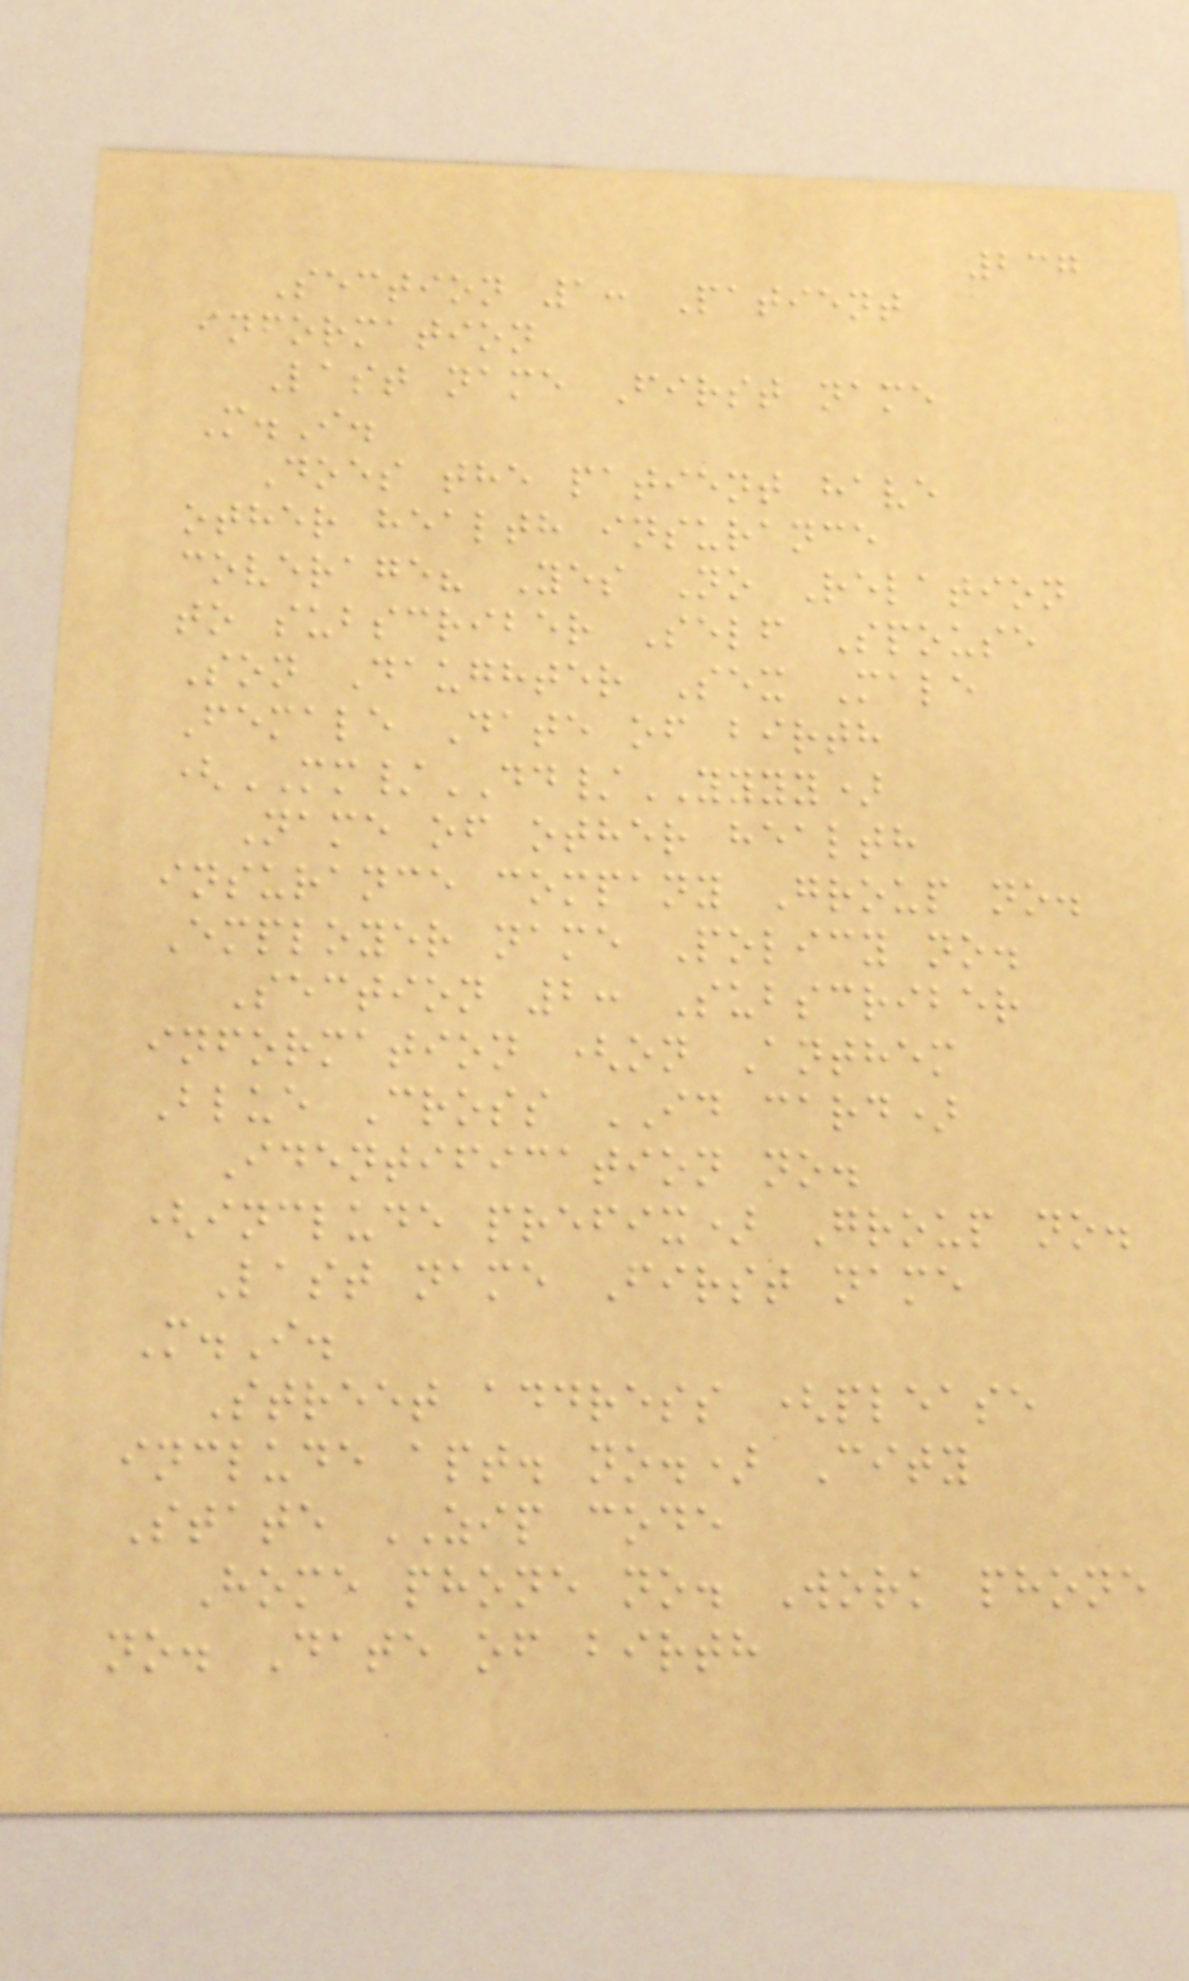237
Section 1: Patient
information
Last name First name
M.I.
Does the patient have
other health insurance
coverage? Yes No Relation
to subscriber Self Spouse
Son Daughter Sex Male
Female Date of birth
(MM/DD/YYYY)
Name of other health
insurance company Group no.
Employer name Policy no.
Section 2: Subscriber
information (on Anthem
Blue Cross ID card)
Identification no.
(include prefix) Group no.
Last name First name
M.I.
Street address (please
include apt. no.) City
State ZIP code
Home phone no. Work phone
no. Date of birth
